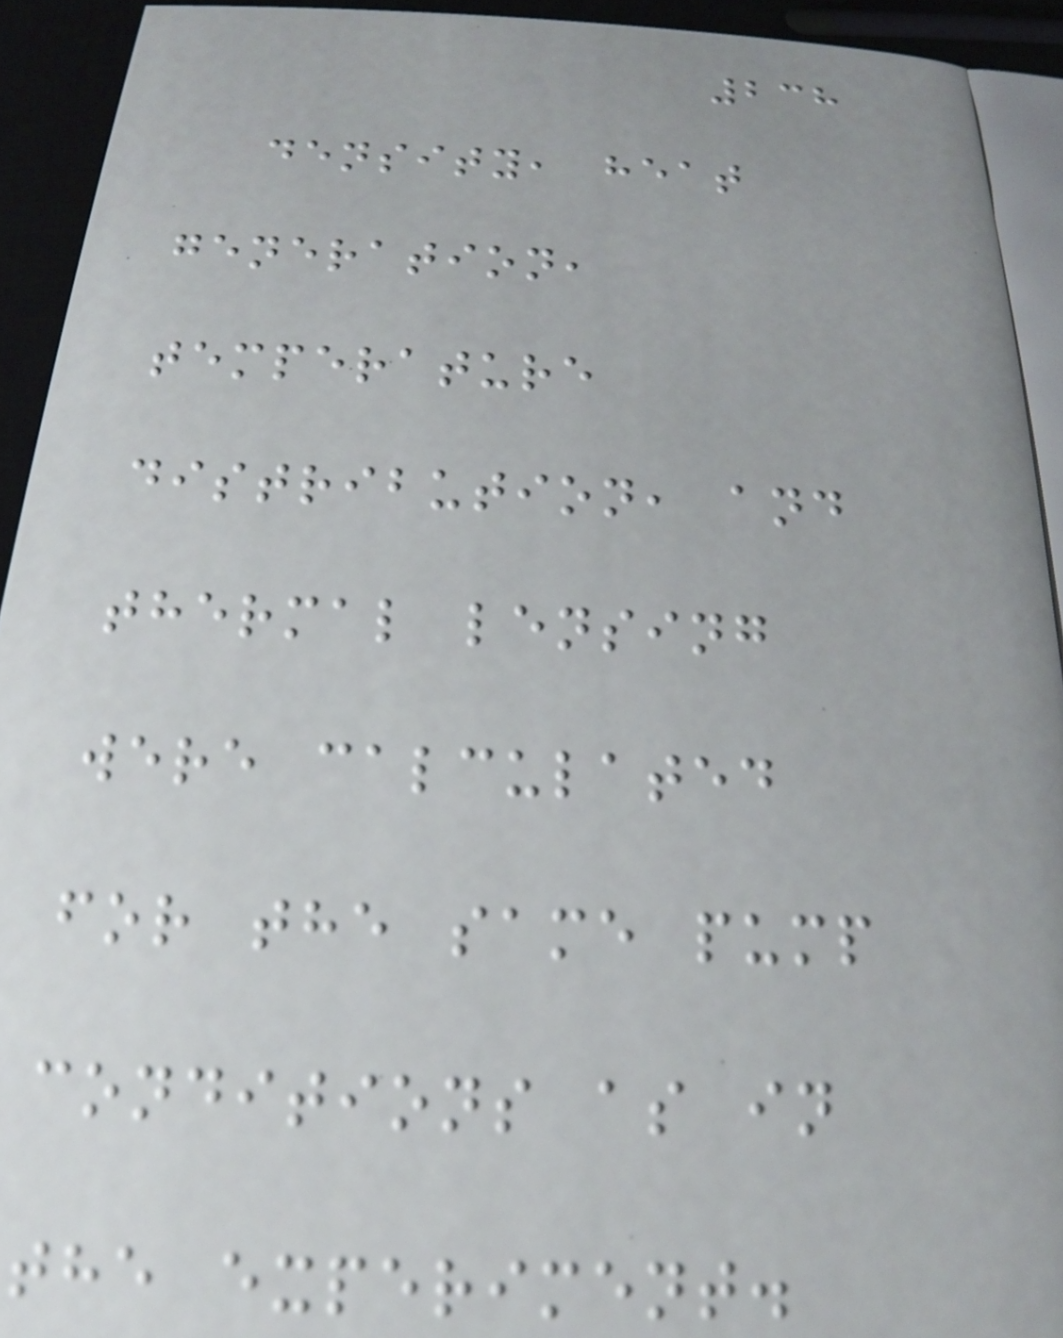238
density, heat
generation,
temperature
distribution, and
thermal lensing
were calculated
for the same pump
conditions as in
the experiment.
